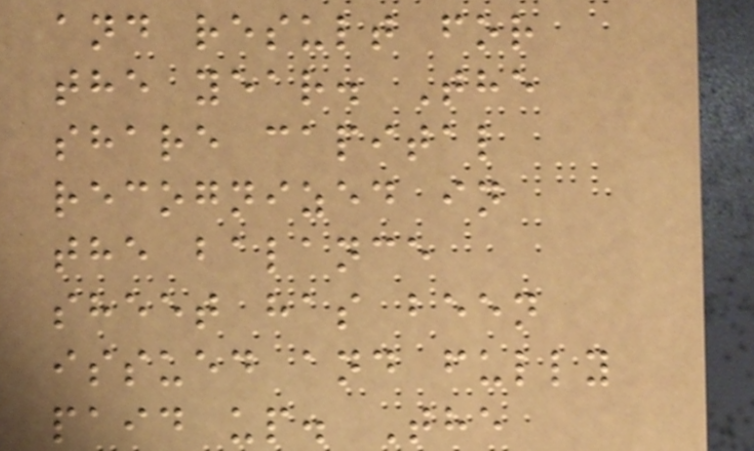and result for
the year. The
share capital
recognized in
the balance
sheet has been
issued and fully
paid up. The
